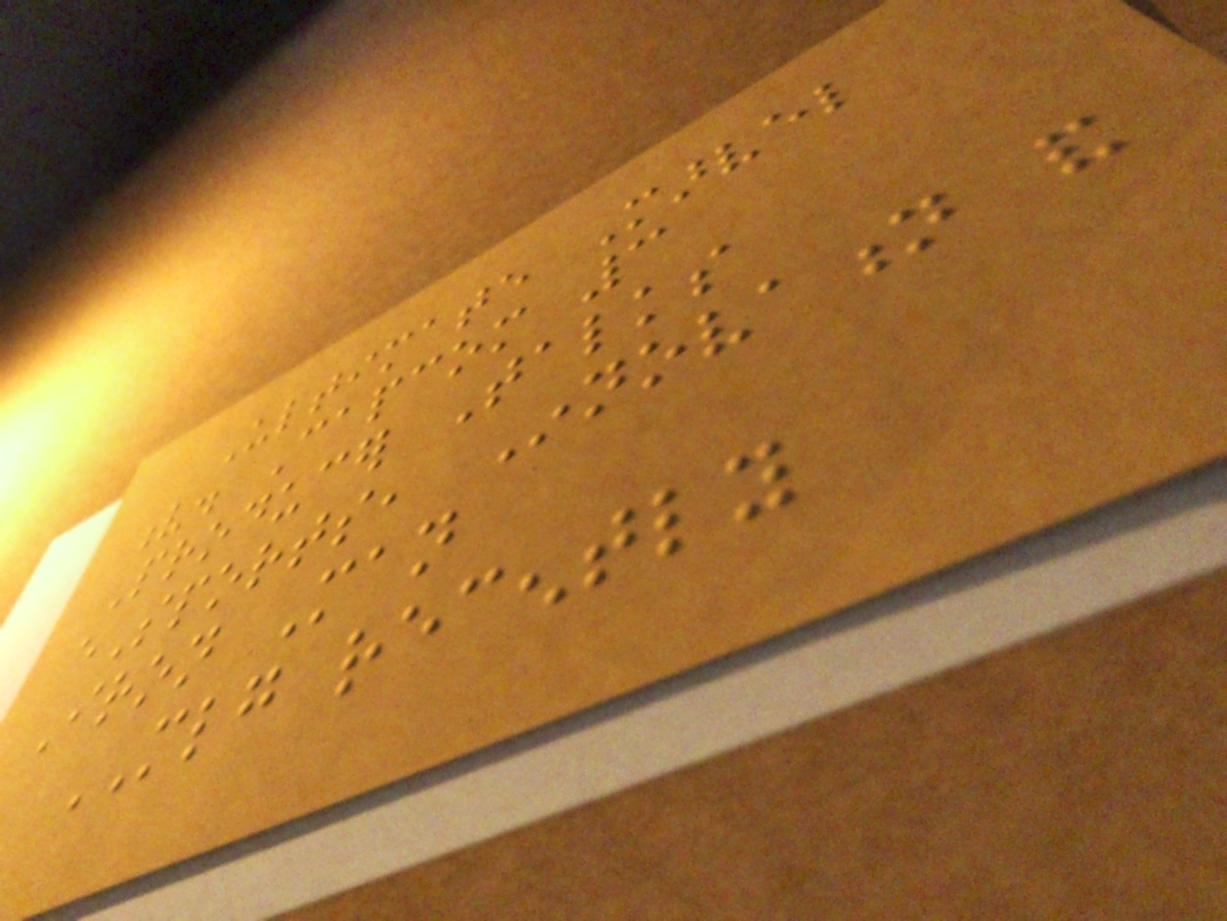Ultimate Marvel
v. Capcom 3
Producer Talks
eSports, Innovation and
Iron Man
MLG recently
